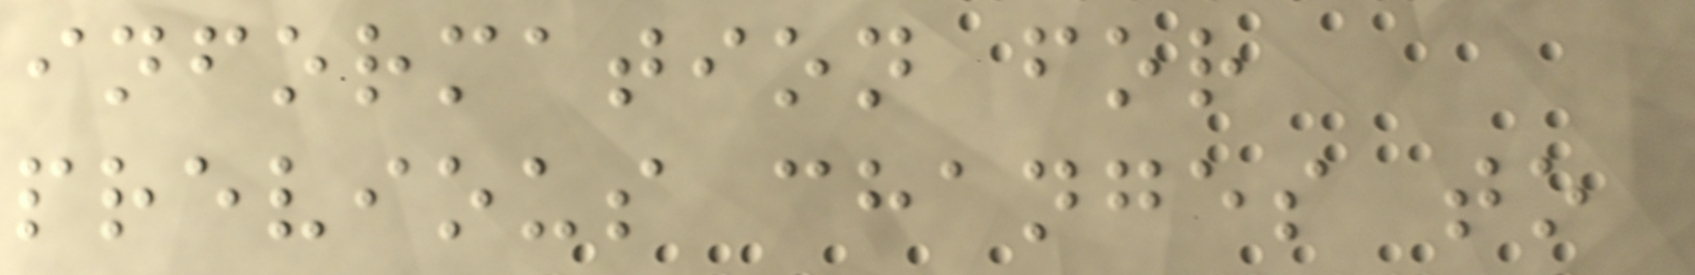information for
previous changes to
